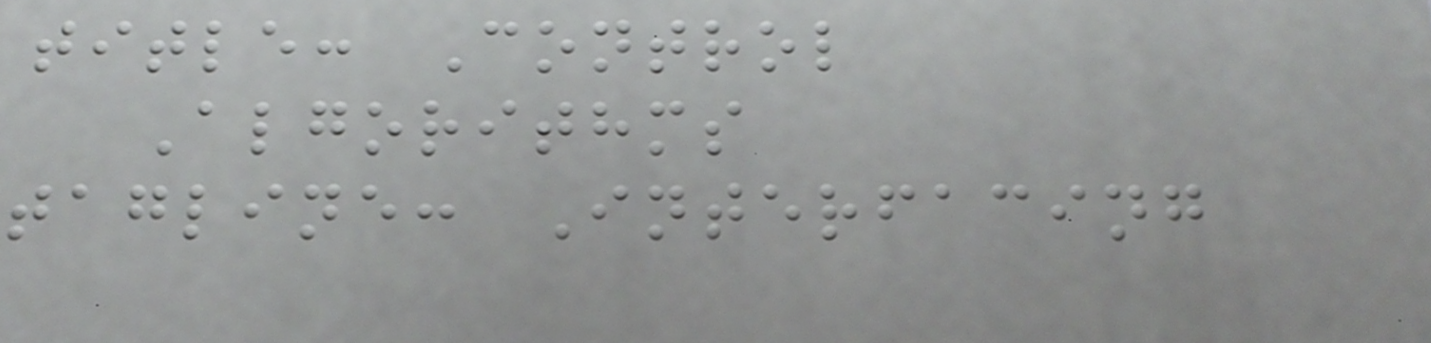title: Control
Algorithms
tagline: Interfacing
